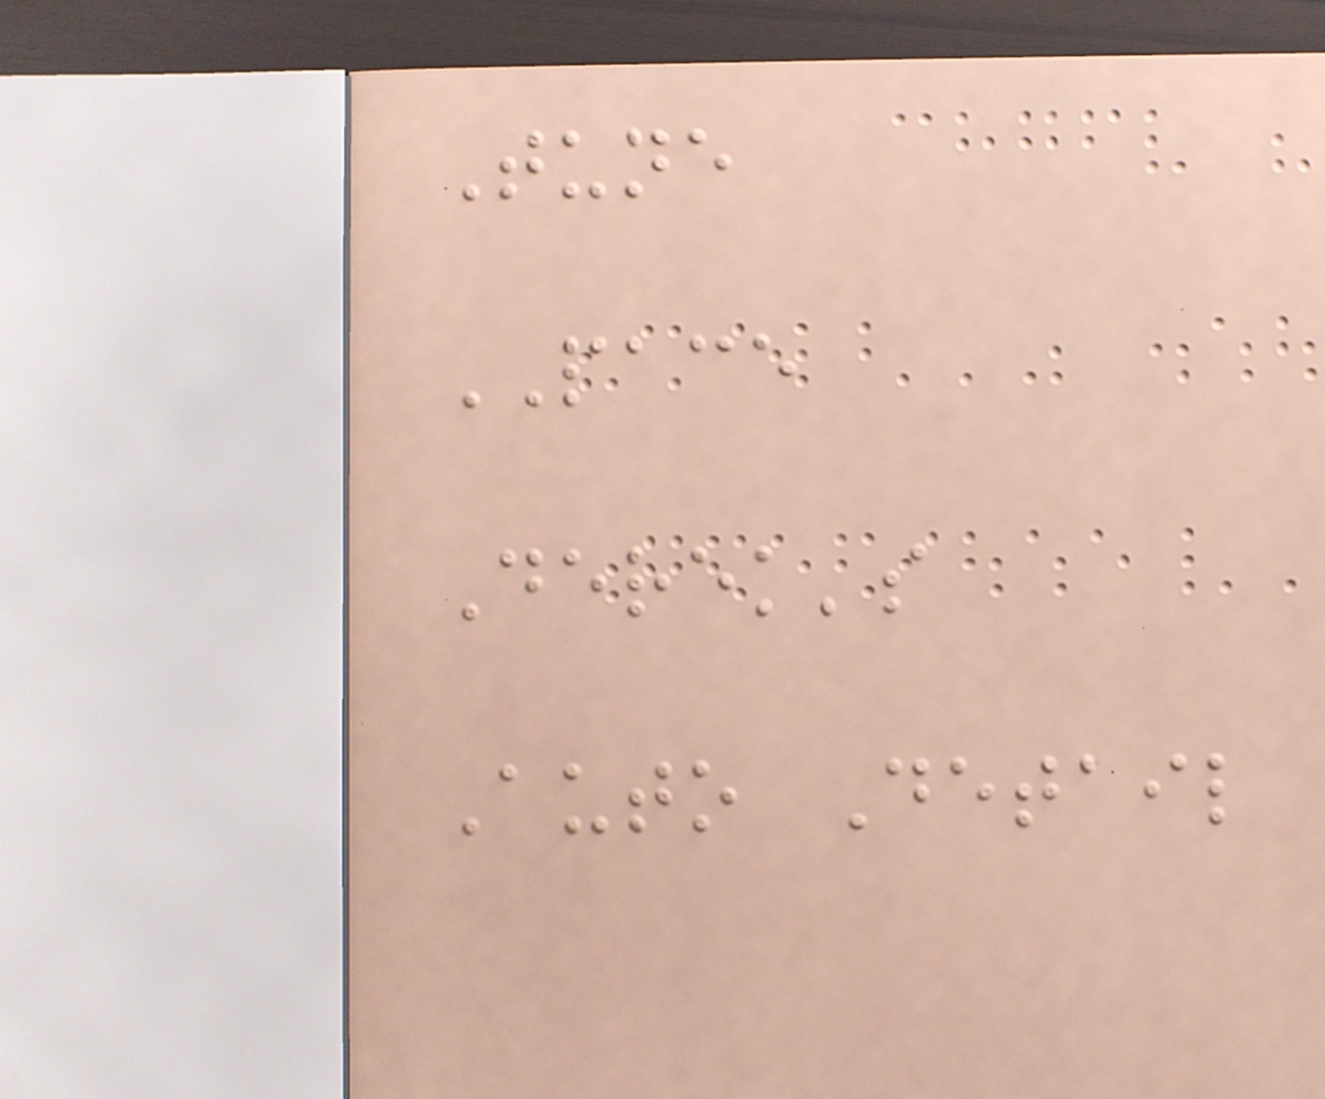Tune
PACE
Derek's
Auto Detail
